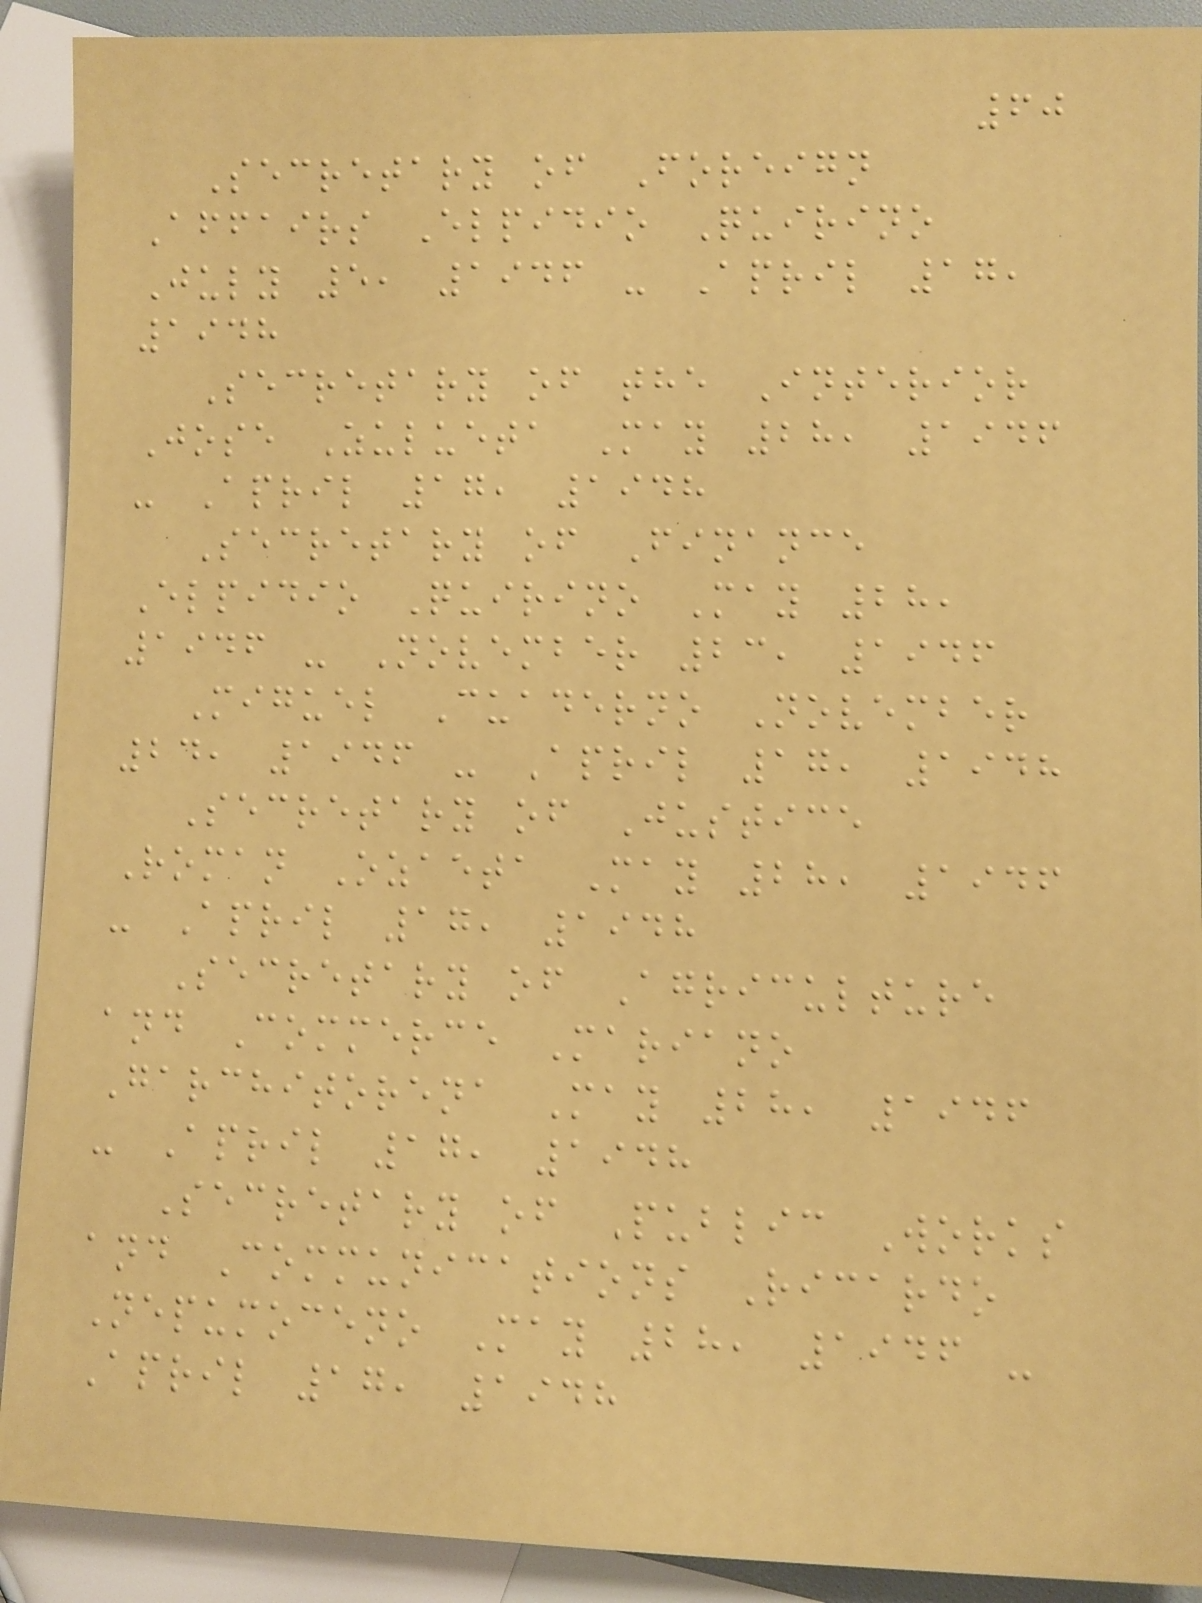60
Secretary of Foreign
Affairs Elpidio Quirino
July 5, 1946 - April 17,
1948
Secretary of the Interior
Jose Zulueta May 28, 1946
- April 17, 1948
Secretary of Finance
Elpidio Quirino May 28,
1946 - November 23, 1946
Miguel Cuaderno November
24, 1946 - April 17, 1948
Secretary of Justice
Roman Ozaeta May 28, 1946
- April 17, 1948
Secretary of Agriculture
and Commerce Mariano
Garchitorena May 28, 1946
- April 17, 1948
Secretary of Public Works
and Communications Ricardo
Nepumoceno May 28, 1946 -
April 17, 1948
